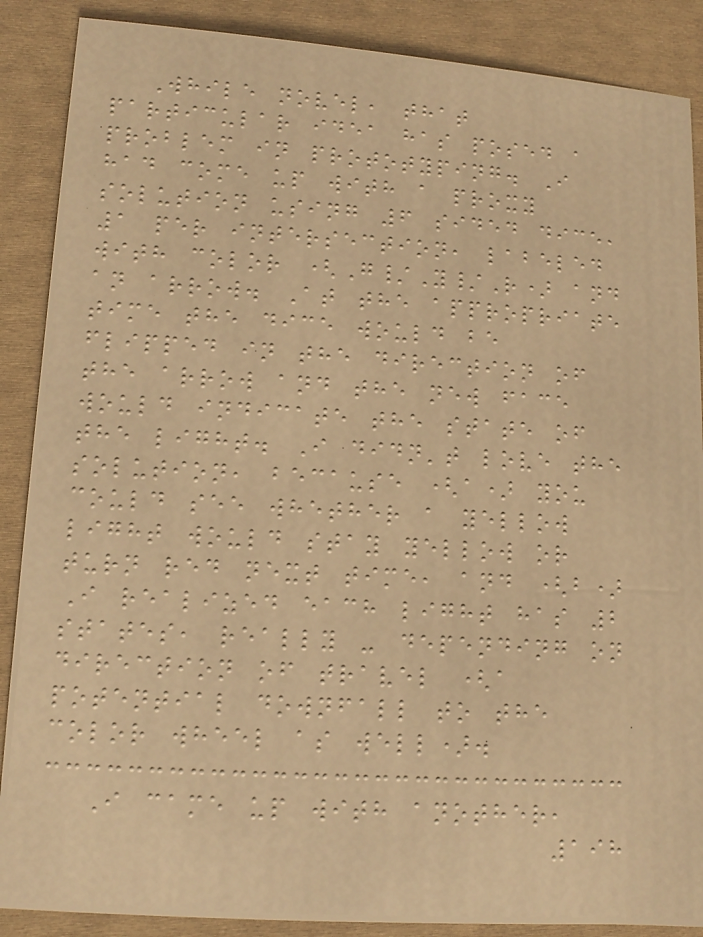While novel, that
particular idea has posed a
problem in prototyping. I
had come up with a proxy
solution using 6 sided dice,
1 per intersection, labeled
with color (G/Y/R) and
an arrow. At the appropriate
time the dice would be
flipped in the direction of
the arrow and the new face
would indicate the state of
the light. I didn't love the
solution, because (a) you
could see whether a yellow
light would stay yellow or
turn red next time, and (b)
I realized each light has 2
states, really - depending on
direction of travel (a
potential downfall to the
color wheel as well).
I came up with another,
198
